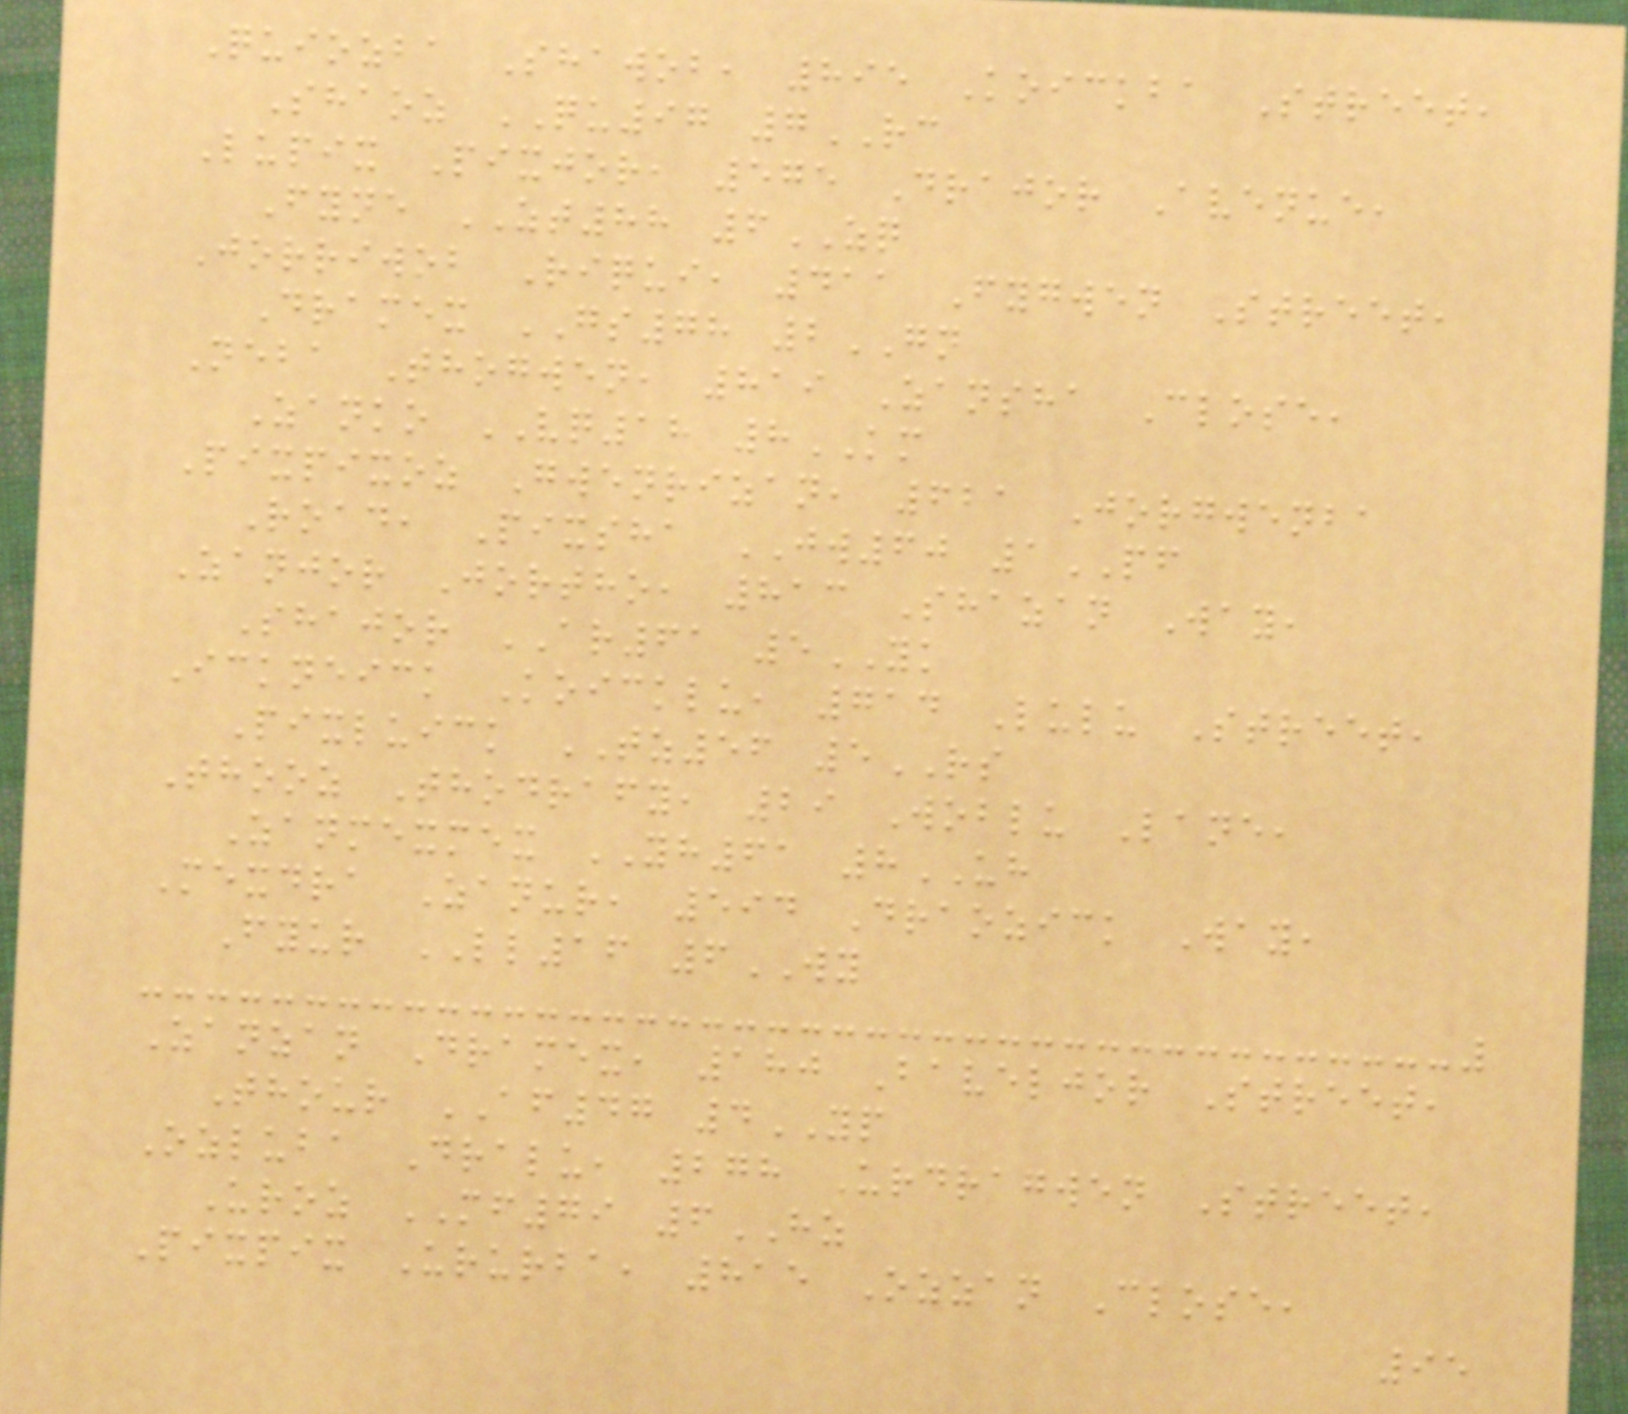Quiozba Shawob, 895 Koickba Street,
Shaoz QU97 7RC
Lupix Pixjor, 575 Drajor Avenue,
Fyne ZT88 6ZQ
Jorriwob Riqui, 411 Fygwen Street,
Dramex GS78 2GN
Neba Thogwen, 819 Zansha Close,
Zanko VQ18 8KM
Pixpixoz Gwenrizan, 621 Jorgwenba
Road, Pixsha JW60 1PF
Zanjor Jortho, 813 Shazan Way,
Shajor AR61 5YK
Ickneick Koicklu, 714 Lulu Street,
Pixluick TZ56 5RS
Thooz Thodrafy, 29 Woblu Lane,
Zanmexmex YH61 8UH
Mexdra Zanur, 594 Draozick Way,
Fyur LL16 6WY
Zanzan Dramex, 180 Baveljor Street,
Thour AF47 4YP
Ozluba Dralu, 278 Urdragwen Street,
Uroz MF79 6HZ
Pixpix Ururba, 815 Ozzan Close,
95
